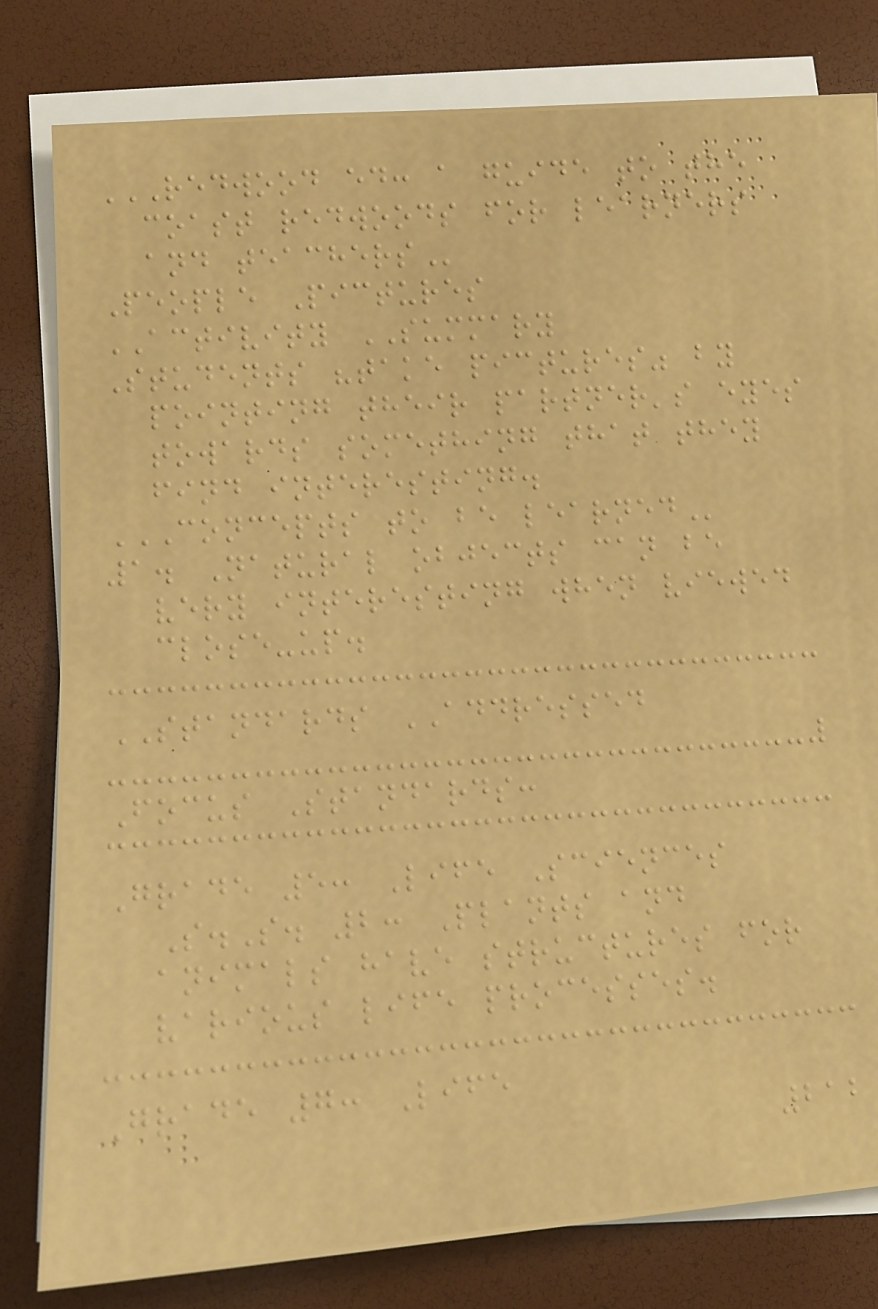REDWOOD ED: A GUIDE TO THE
COAST REDWOODS FOR LEARNERS
AND TEACHERS
People Pictures
ACTIVITY SUMMARY
Students "take pictures" by
pointing their partner's eyes
towards something that they
find interesting.
CONCEPTS TO BE LEARNED
1. Natural objects can be
very interesting when viewed
close-up.
STANDARDS ADDRESSED
Focus Standards:
Grade 5: Life Sciences
S.S. 2: Plants and
animals have structures for
various life processes.
Grade 7: Life
212
